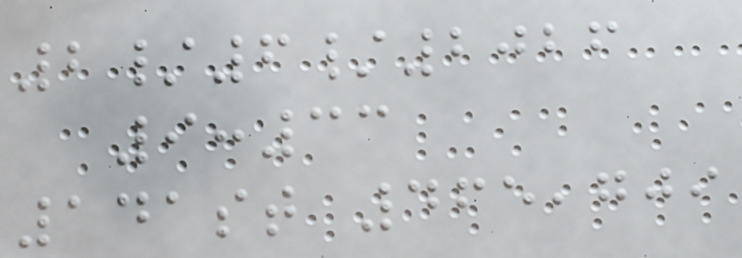2/6/2026
9:33
141st 465,709
